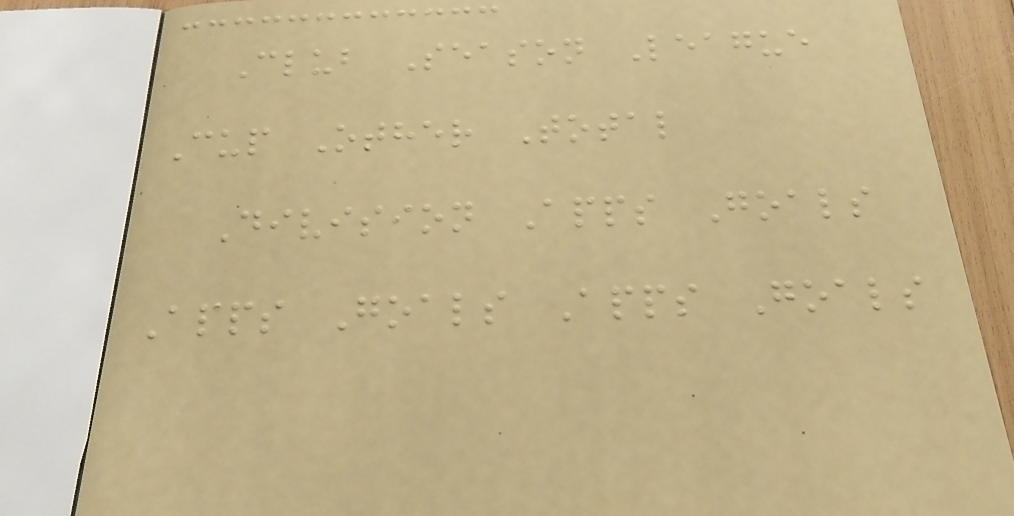Club Season League
Cup Other Total
Division Apps Goals
Apps Goals Apps Goals
